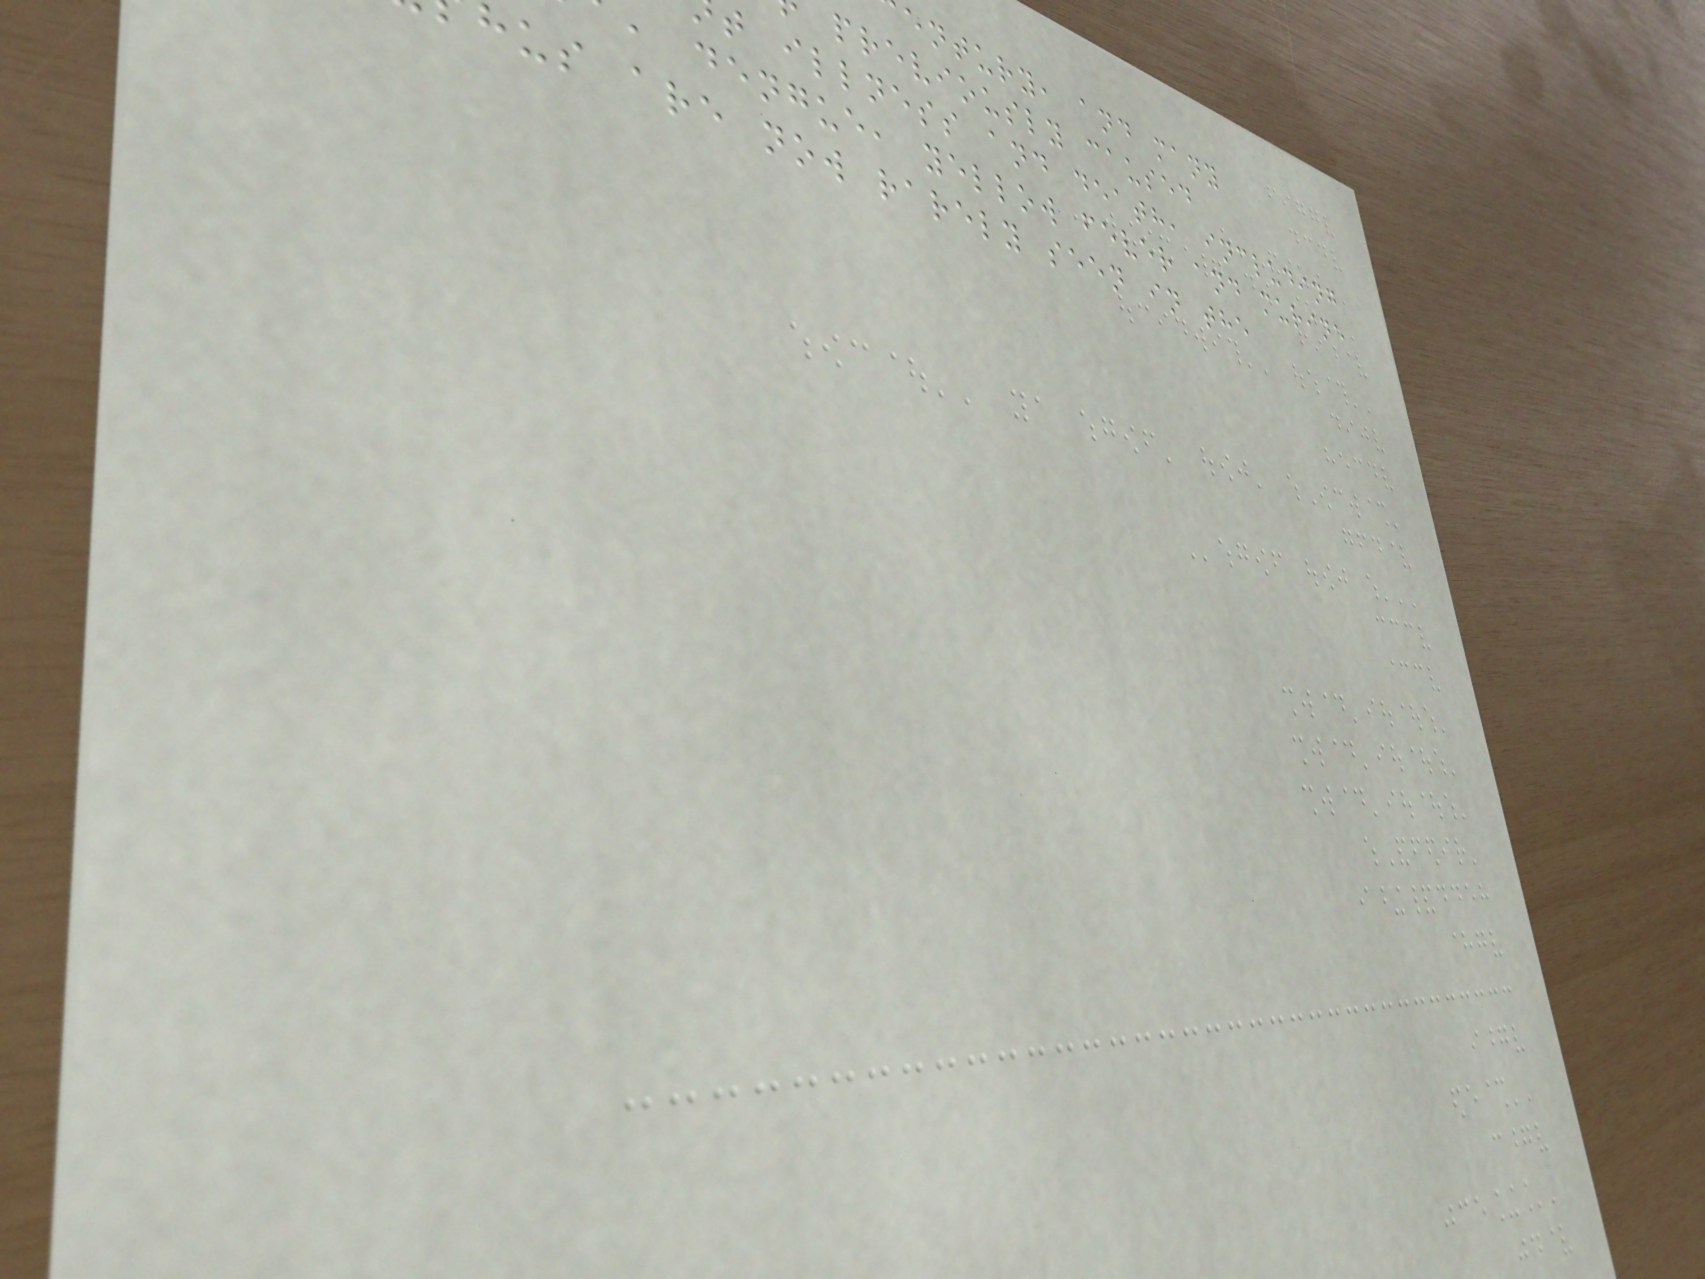entury, and many
previously caused
t illness and death, including
, dengue, yellow fever and murine
hus are now rarely seen in the
